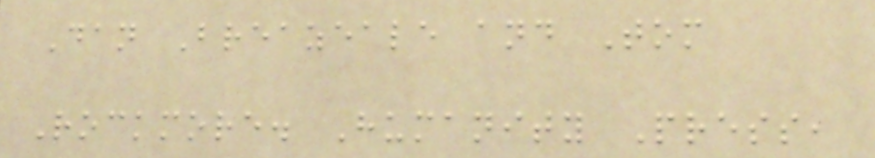Dan Breazeale and Tom
Rockmore. Humanity Press,
